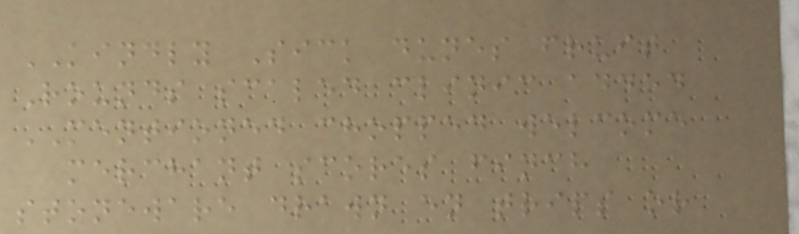KINDLY Sick dunes fruit
Rounds scaled clinic added
MENTIONED chopped welcome
merchant scores finch
stoneware drawn en trips or
